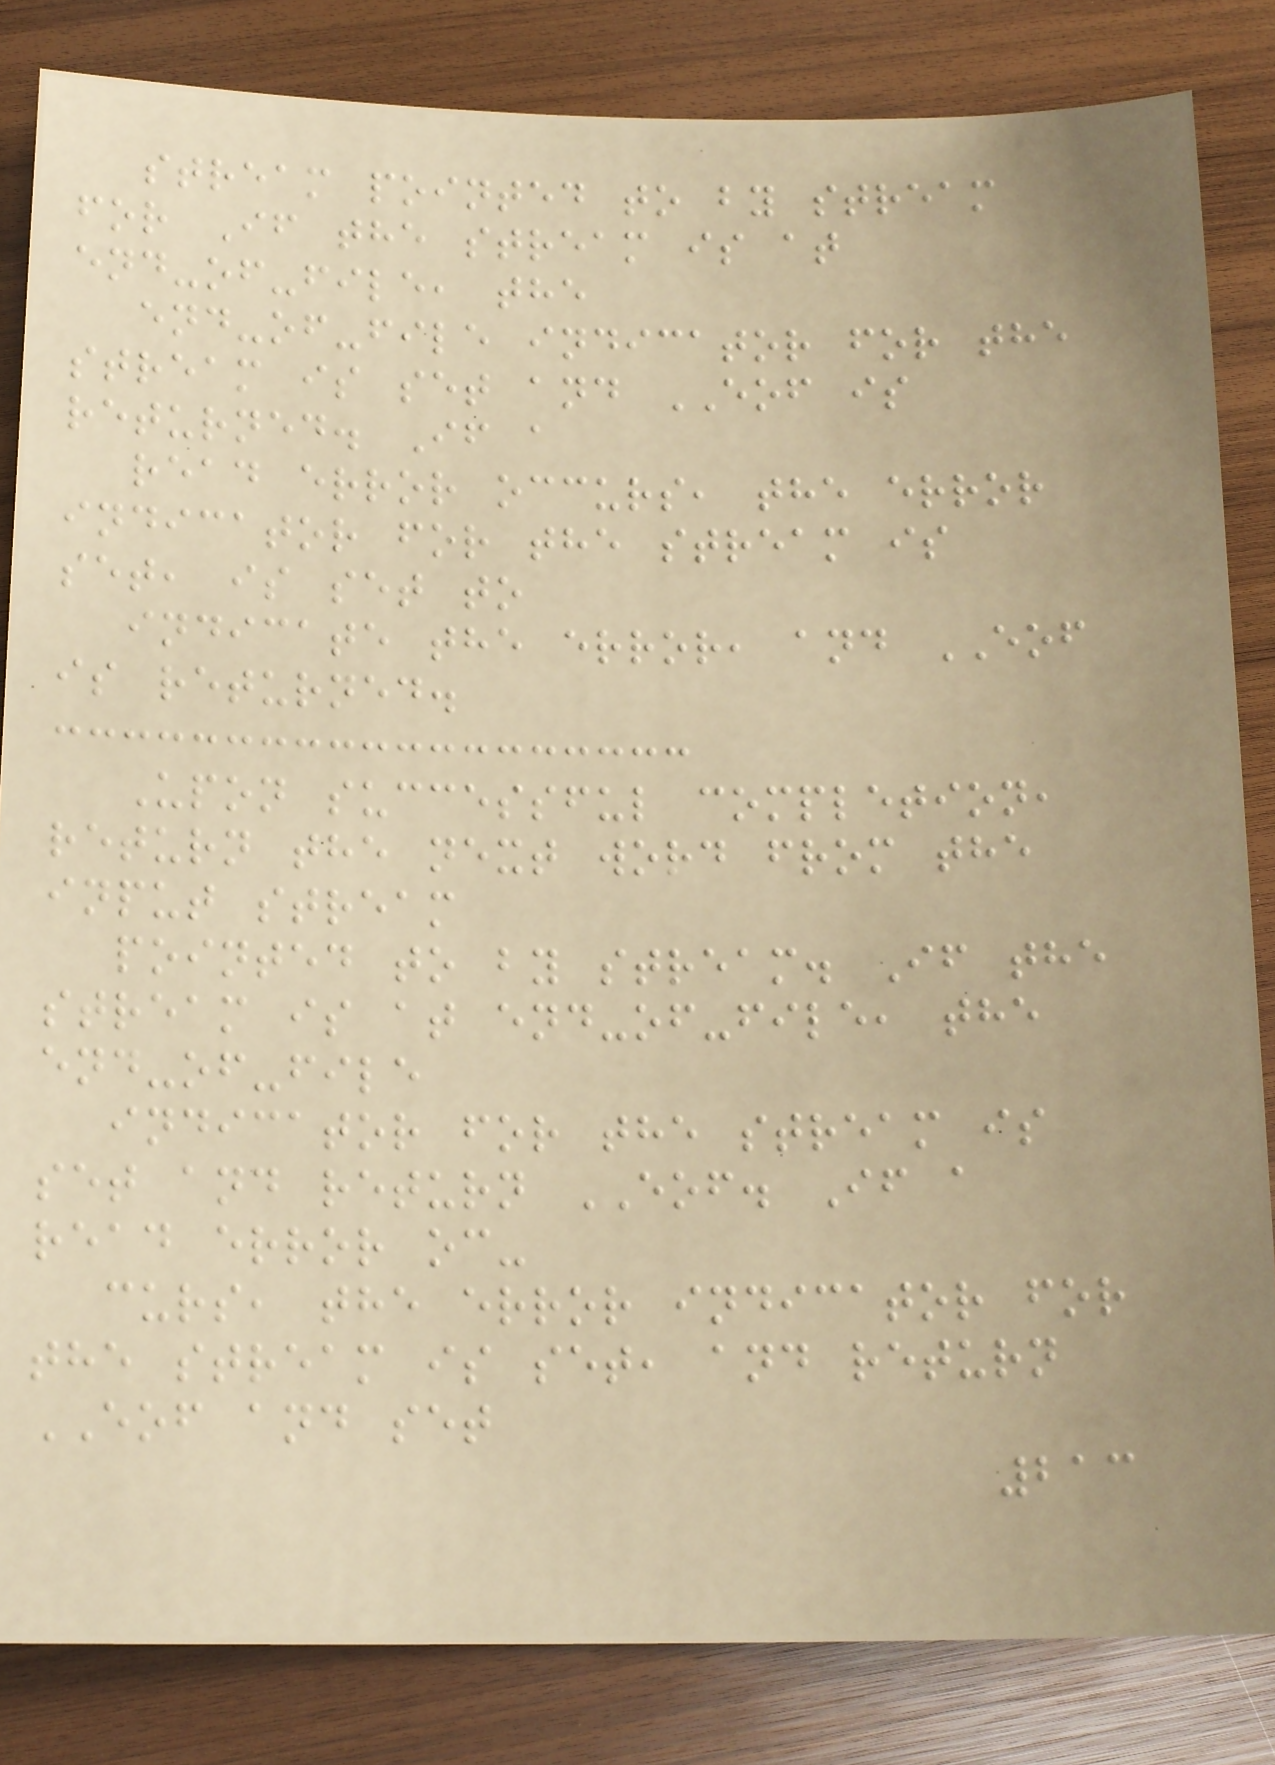stream pointed to by stream
for If the stream is at
end-of-file, the
end-of-file indicator for the
stream is set and EOF is
returned. If a
read error occurs, the error
indicator for the stream is
set, is set to
indicate the error, and EOF
is returned.
Upon successful completion,
return the next word from the
input stream
pointed to by stream. If the
stream is at end-of-file, the
end-of-file
indicator for the stream is
set and return EOF. If a
read error oc-
curs, the error indicator for
the stream is set, and return
EOF and set
213
